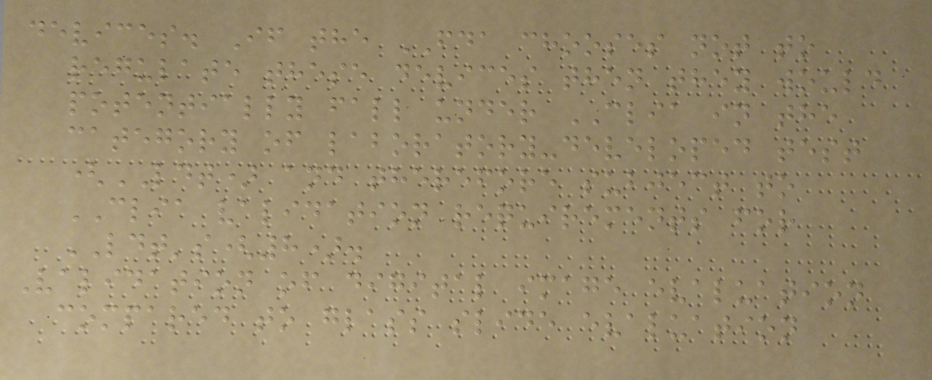devices. If the FDA chooses not to
regulate these devices then they would
potentially fall under CLIA in the
category of laboratory-developed test
(LDT) and therefore subject to
CLIA validation requirements for
LDT's(8).
Validation of digital image evaluation
compared to glass slide evaluation
